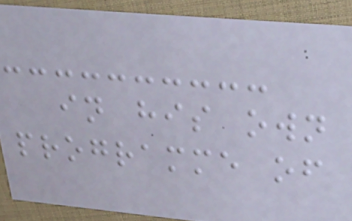in his own
programme of
